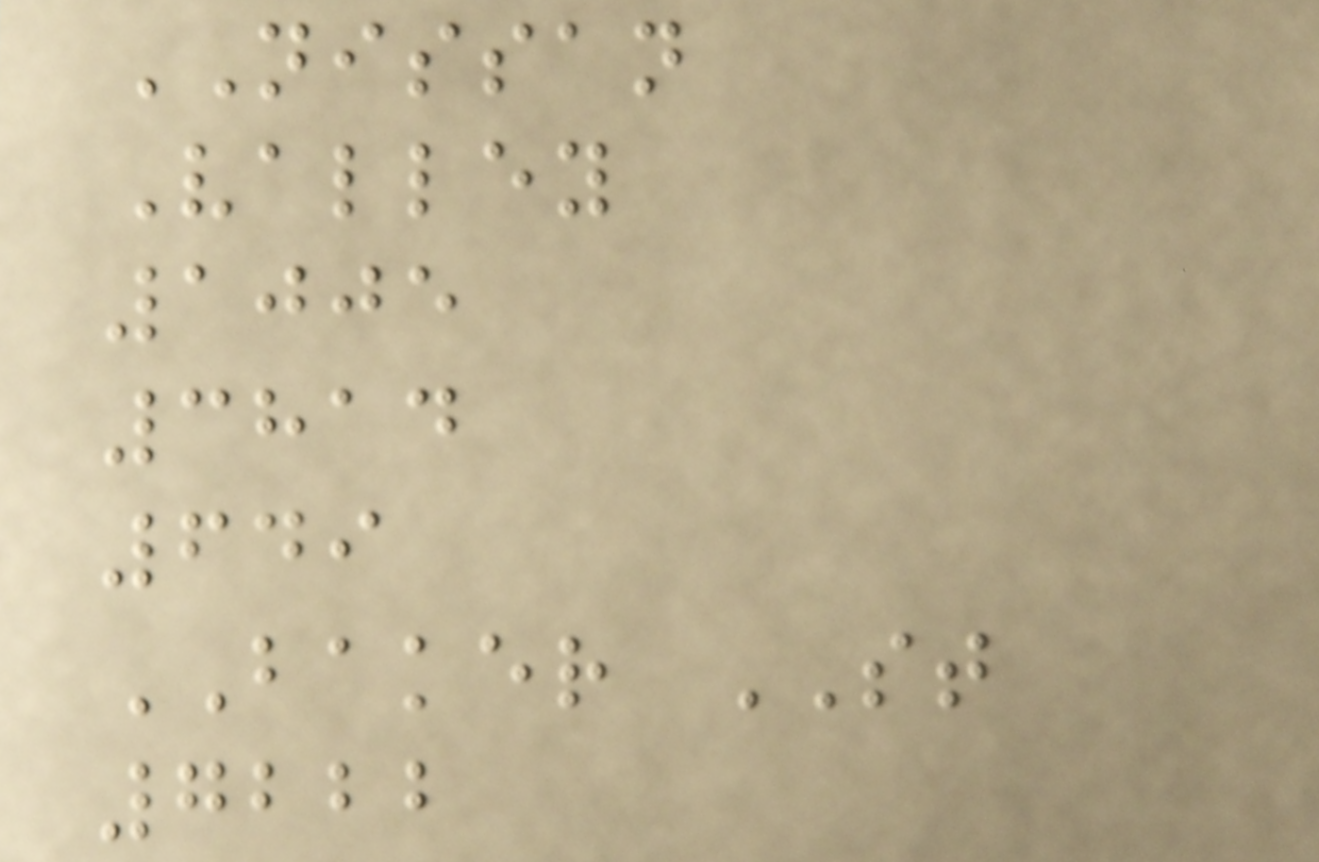NISSAN
Valley
1005
3814
649
BAKER ST
7222
